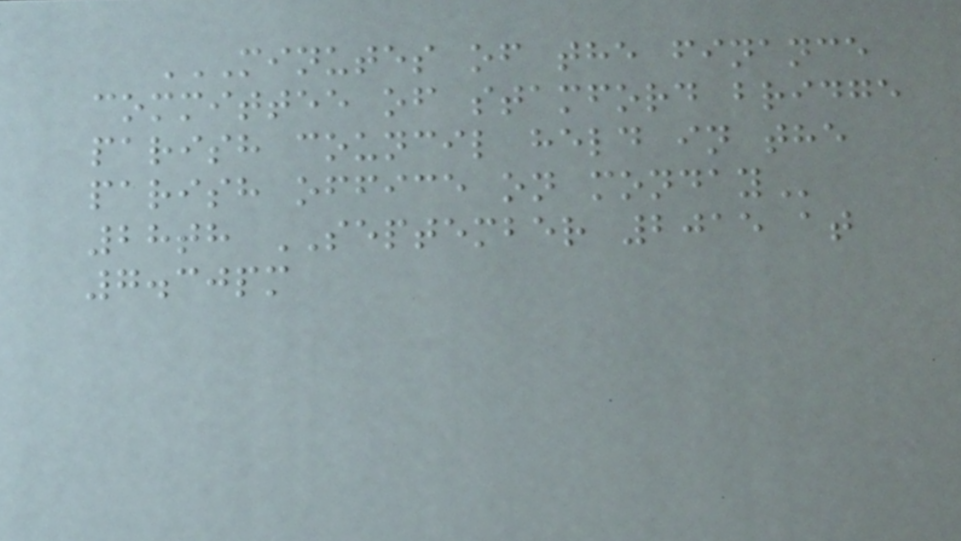MINUTES OF THE FINANCE
COMMITTEE OF STAMFORD BRIDGE
PARISH COUNCIL HELD IN THE
PARISH OFFICE ON MONDAY
28th SEPTEMBER 2015 at
7.30pm
